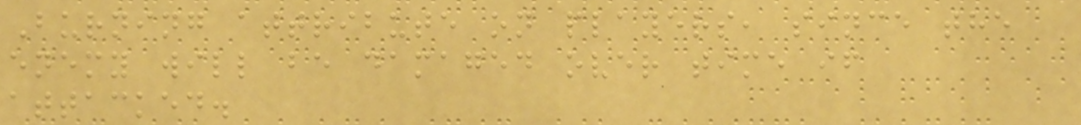Burning attribute on players, since the
enemy will be damaged over time if
attacked.
